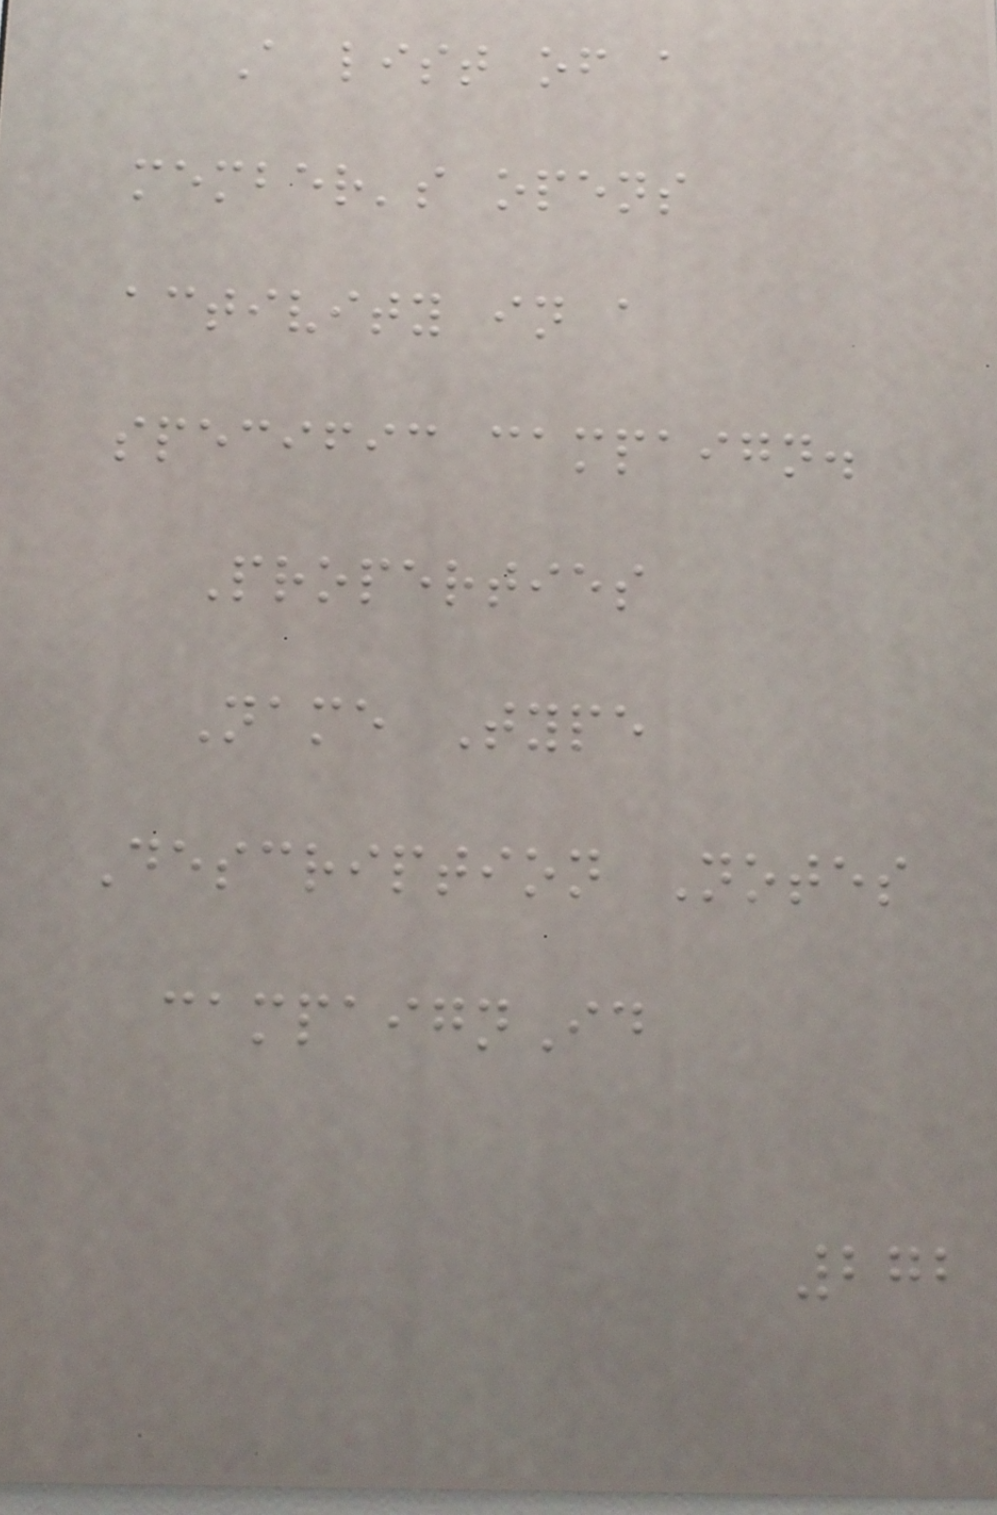A list of a
member's opens
activity in a
specific campaign.
Properties
Name Type
Description Notes
campaignId
272
